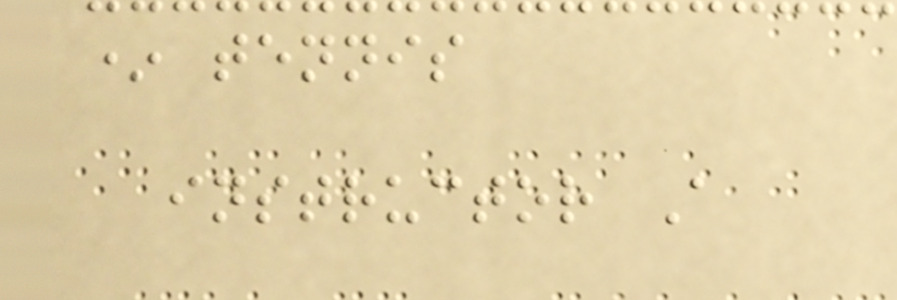* tennis
instructor A
